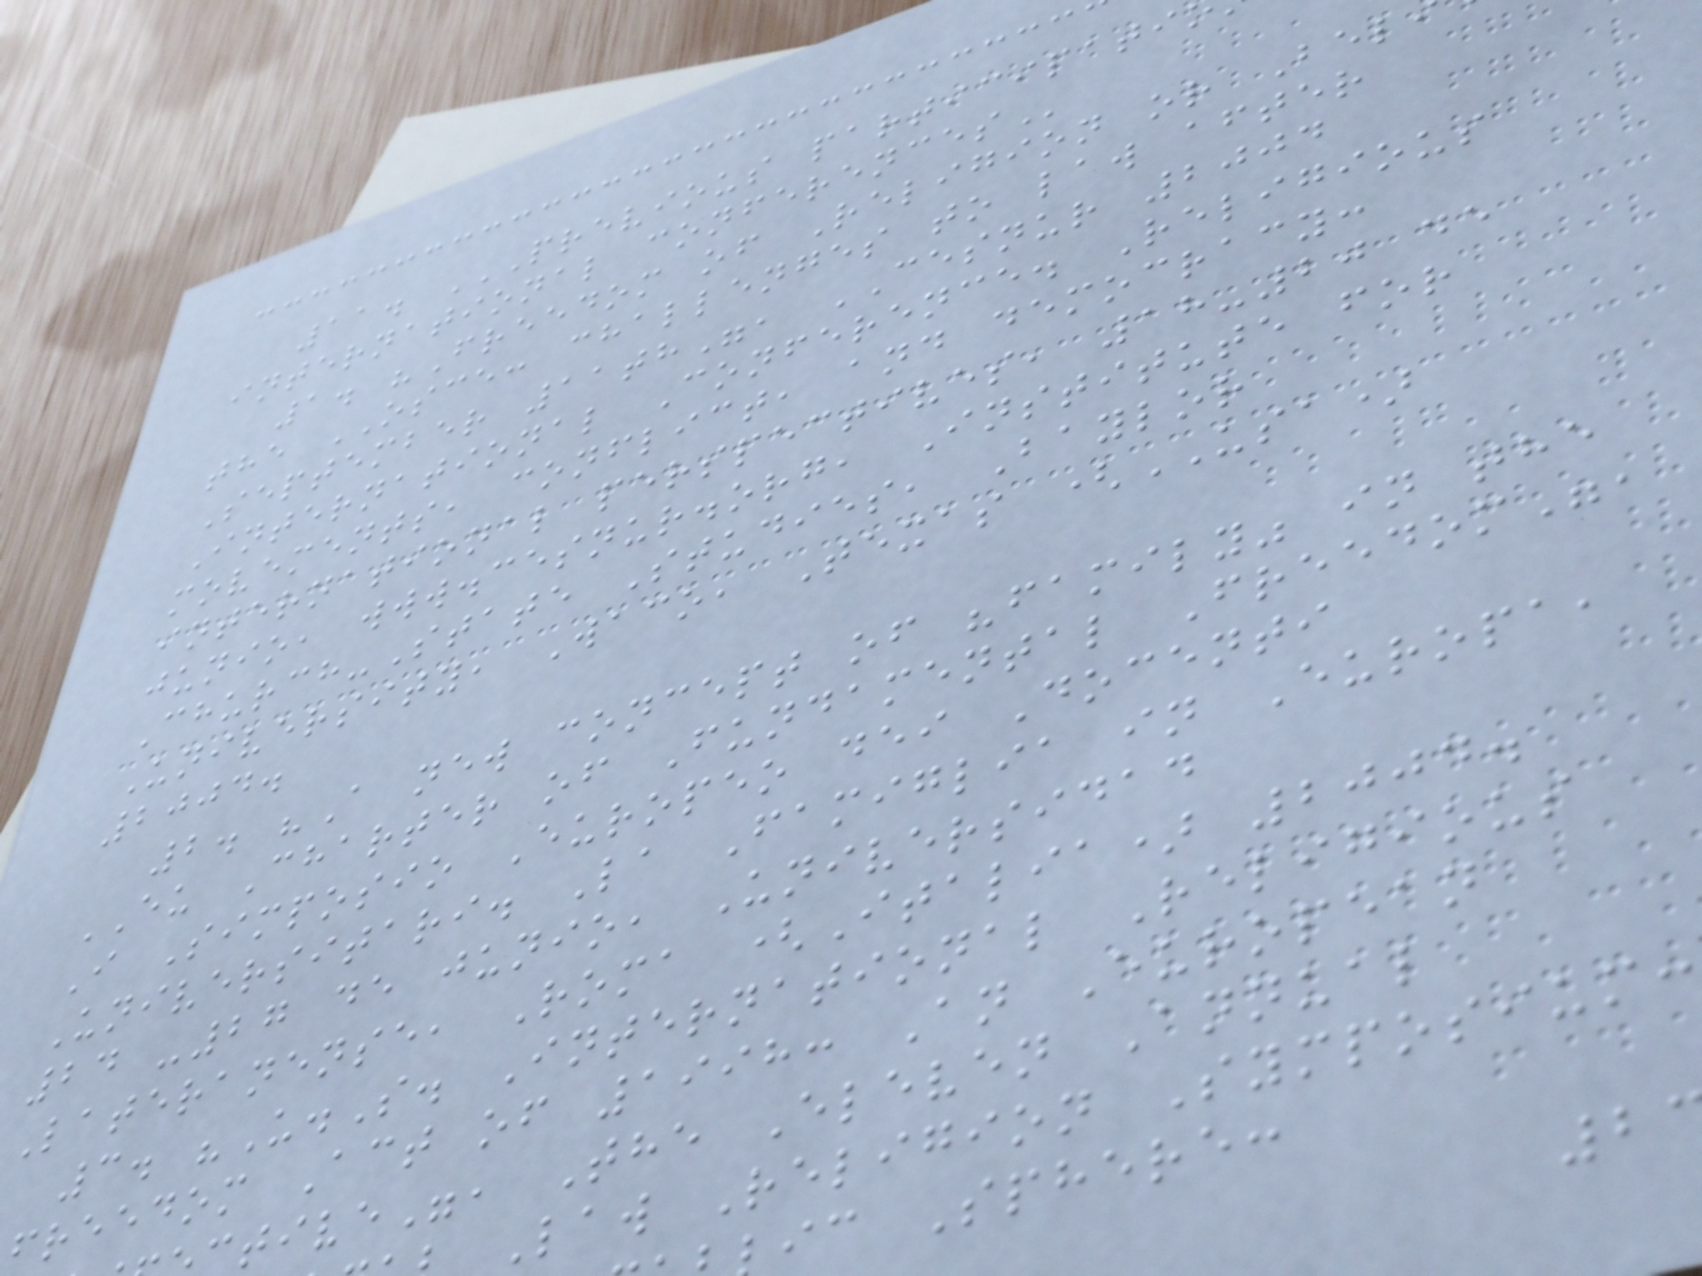international
1. "Freedom of Religion or Bel
the OSCE: challenges to law after
September 11th", CESNUR 2004
International Conference. Religious
movements, conflict, and democracy:
international perspectives, 18-20 de
junio, www.cesnur.org, Institute for
Church-State Studies, Baylor
University, Waco, Texas (USA)
2004.
2. "A new concept of "family" in the
EU Charter of Fundamental Freedom",
I Simposio Europeo dei Docenti
Universitari. La Famiglia in Europa,
24 -27 de junio, Universidad
Lateranense, Roma (Italia) 2004.
3. "U.S. International Religious
freedom Act of 1998: An European
tive", The Eleven Annual
Law Religion Symposium:
ic Sphere:
